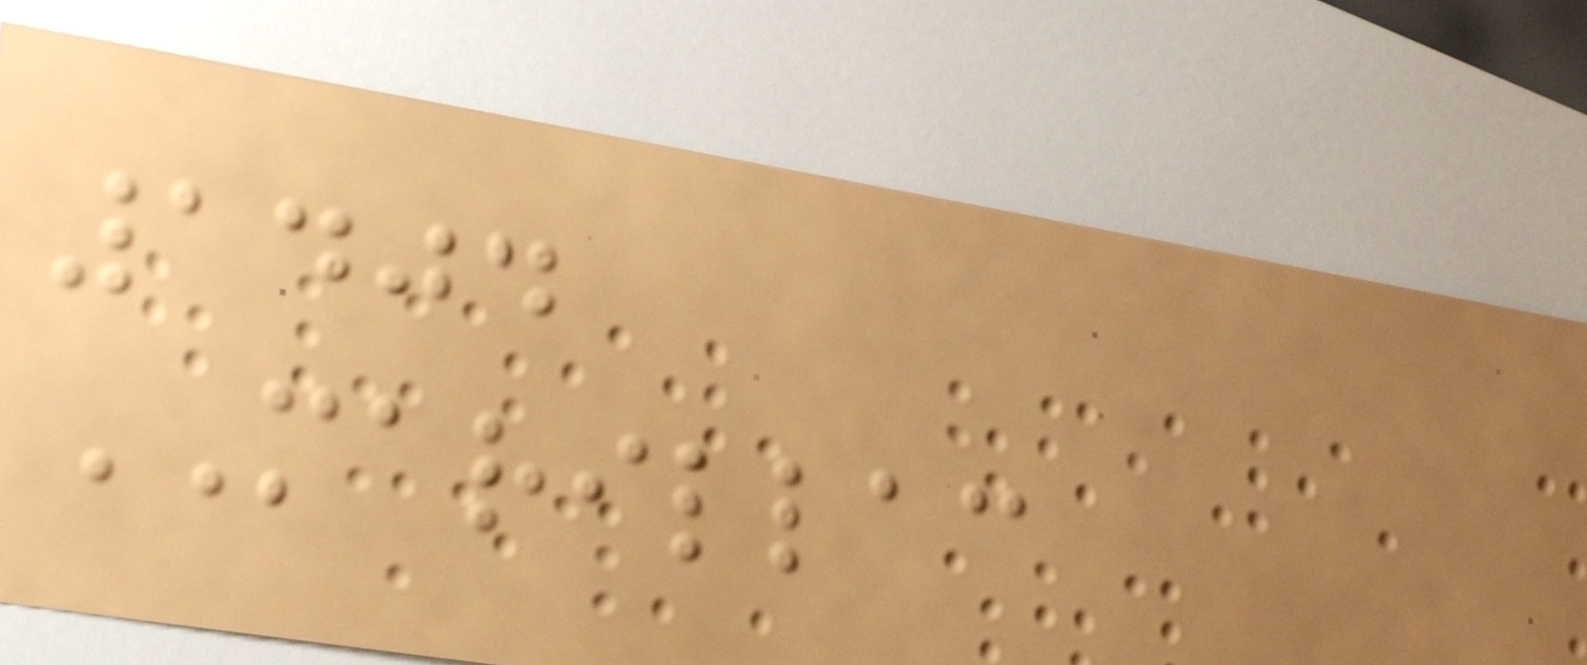1404
MARILLAC
